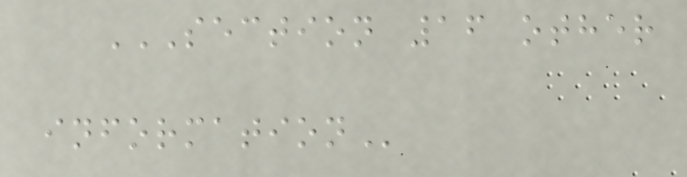SECTION 16 OTHER
INFORMATION
